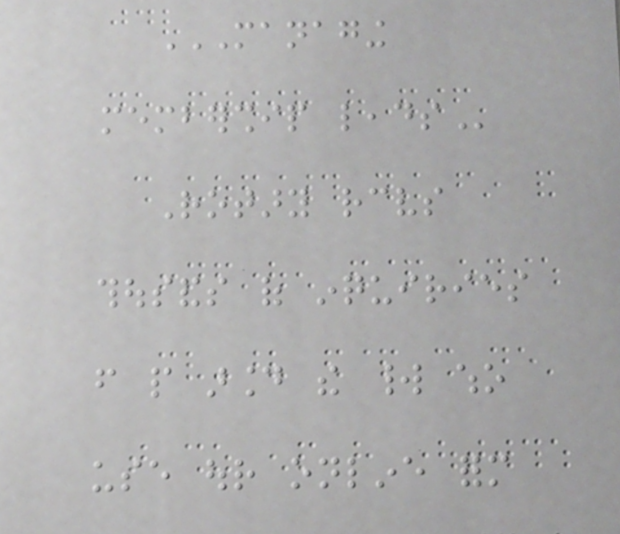MANAGING
MEMBERSHIP LEADS
Rotary receives
thousands of inquiries
from people around the world who
use our online form
